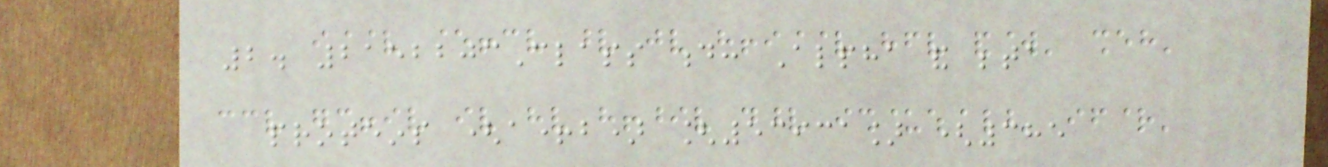2. 2152203Class d: Alpha and beta
proteins (a+b) [53931] (385
